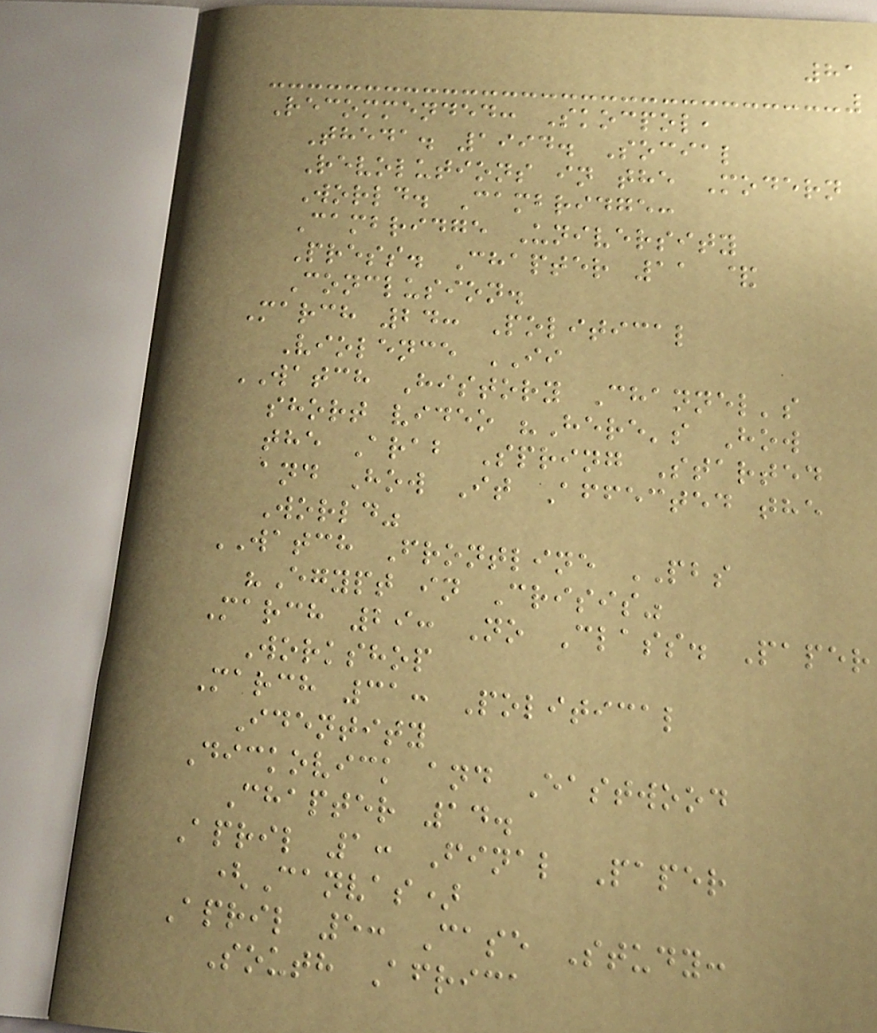81
Recommended: Skocpol,
Theda. 1994. Social
Revolutions in the Modern
World. Cambridge:
Cambridge University
Press. Chapter 11 &
Conclusion.
March 24: Political
Violence II
WATCH History Channel's
short video "Here's How
the Arab Spring Started
and How It Affected the
World"
WATCH Frontline PBS
"Egypt in Crisis"
March 29: No Class. Paper
Workshop
March 31: Political
Identity
Dickovick and Eastwood
Chapter 14.
April 1: Final Paper
(Canvas)
April 5: Case Study:
South Africa
